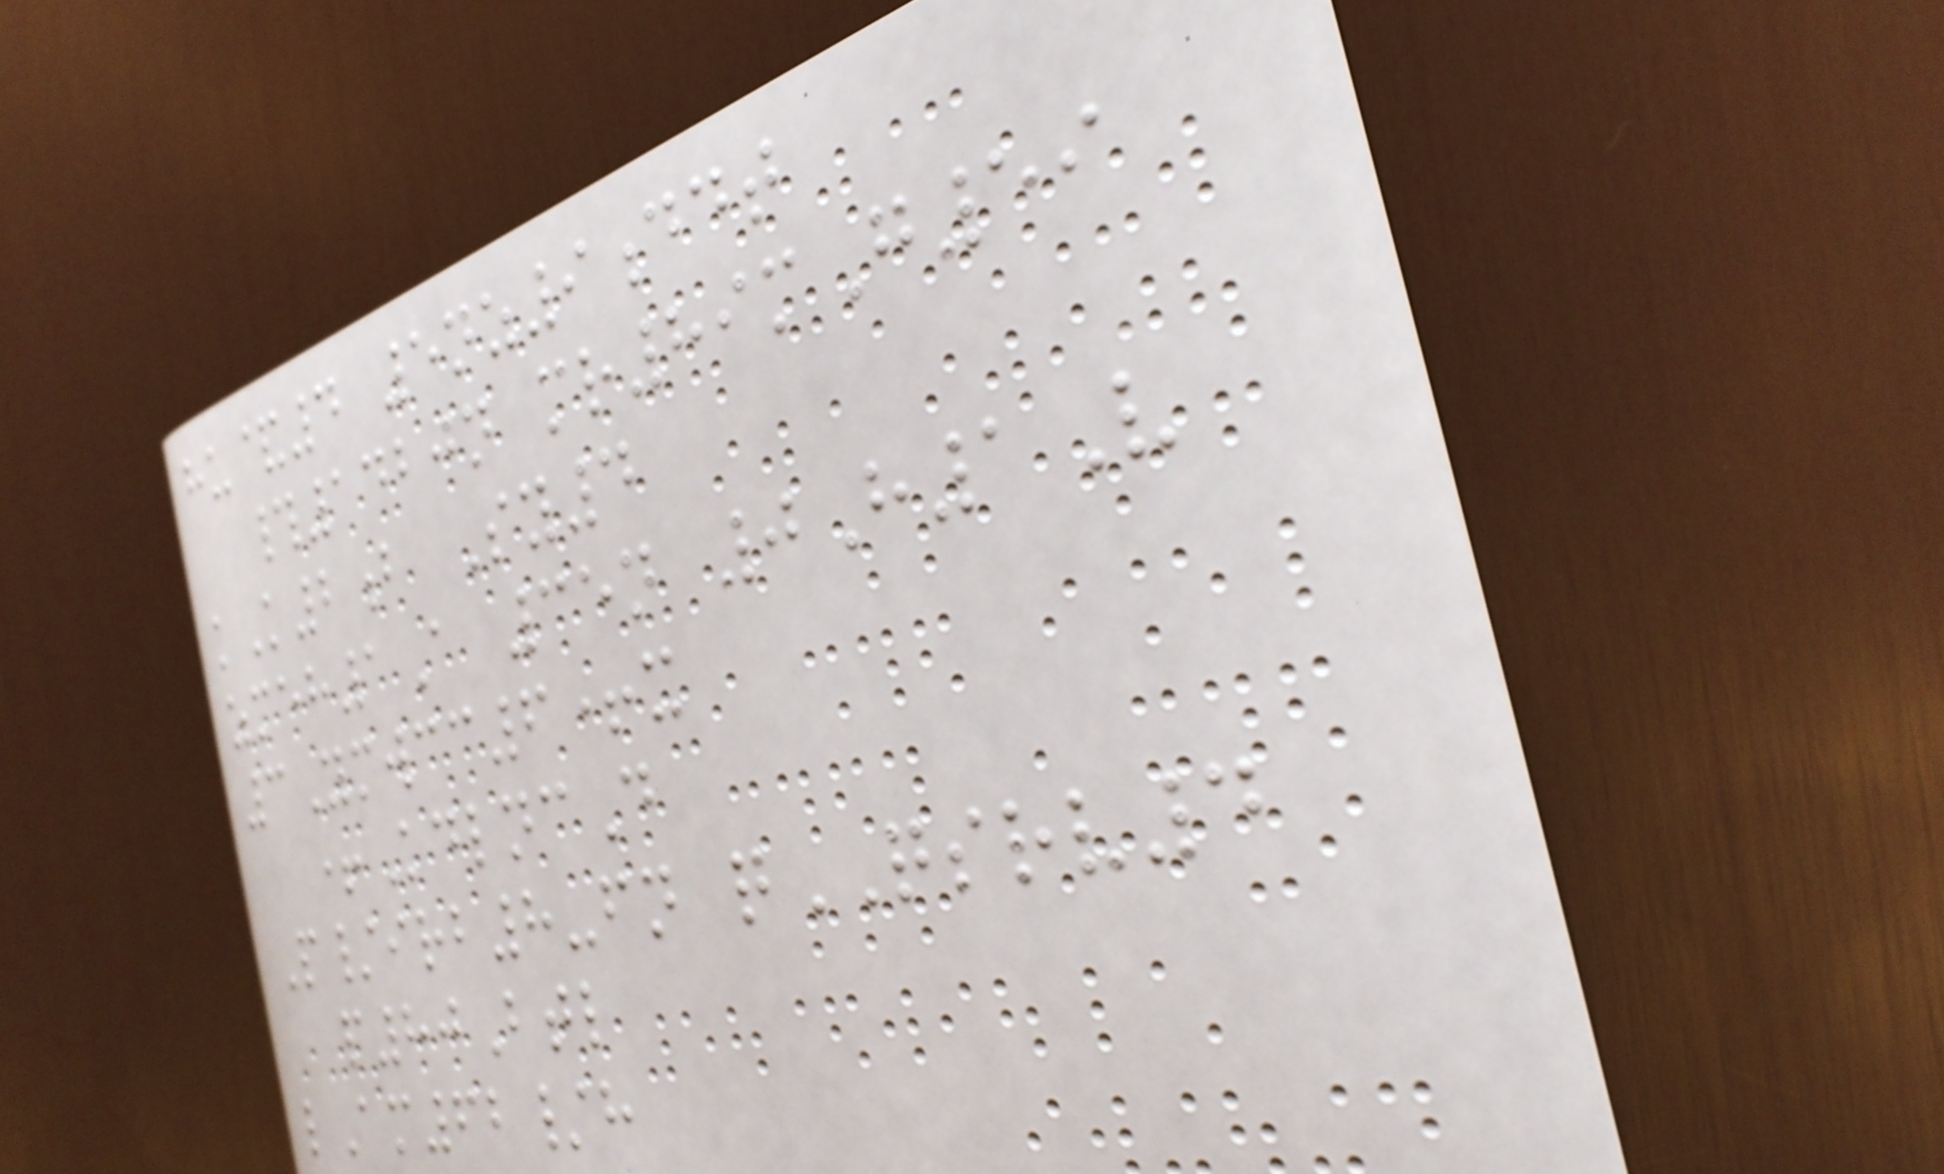hu&4 5nz9ddt
#1420n mr89mG59
kK2b Sy4
zmeh1A 35n 0H1V
3Ymwcc6+x
+KdlncD
P/irb8-fn qQSRV4
p80Btl
lAm62/h
